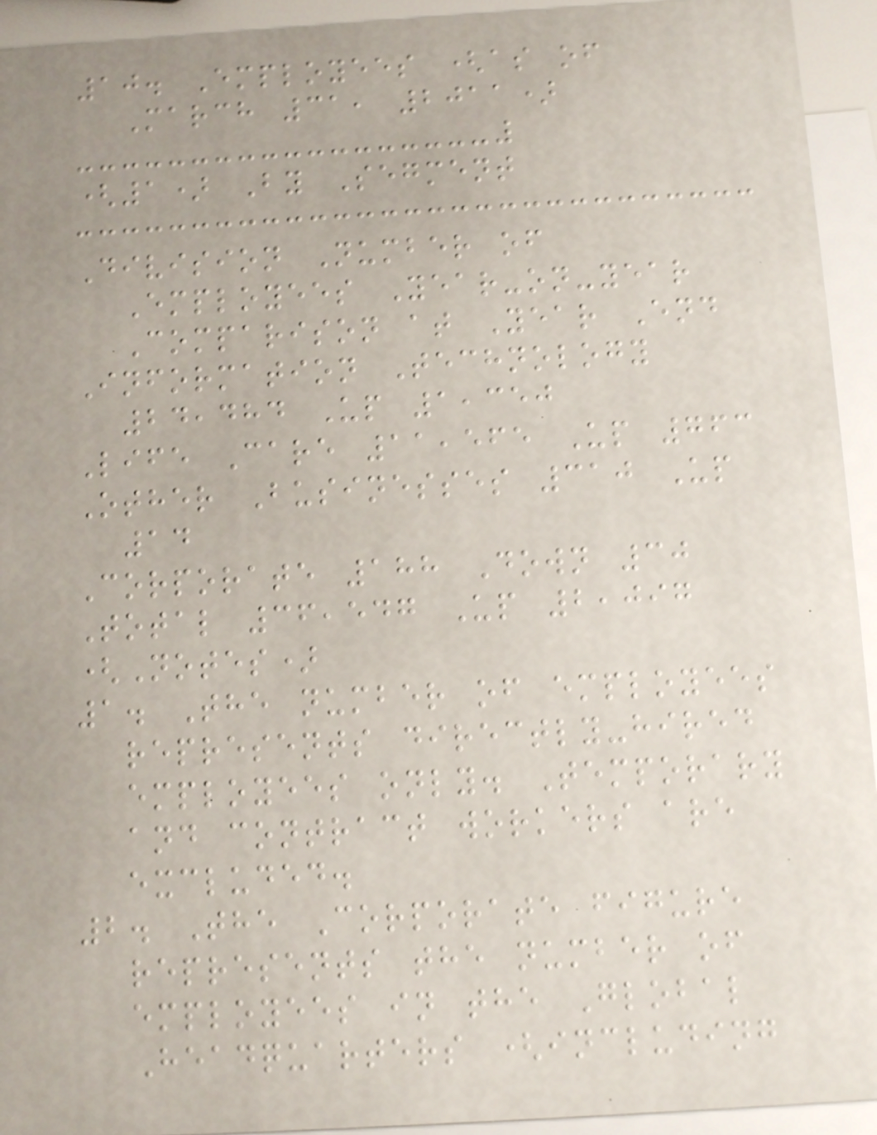10. Employees (as of
March 31, 2011)
(1) By Segment
Division Number of
Employees Year-on-year
Comparison at Year End
Information Technology
24,484 Up 1,350
Life Care 11,565 Up 763
Other Businesses 310 Up
14
Corporate 188 Down 30
Total 36,547 Up 2,097
(Notes)
1. The number of employees
represents directly-hired
employees only. Temporary
and contract workers are
excluded.
2. The Corporate figure
represents the number of
employees in the Global
Headquarters (including
